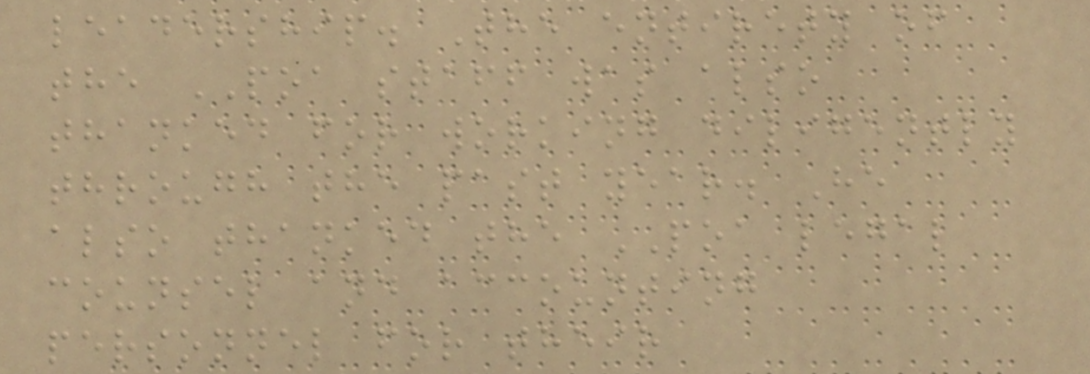leadership. The entirety of
the POA staff was also
thanked for working diligently
through the past year. He
also thanked the POA legal
counsel and accounting
personnel for their
